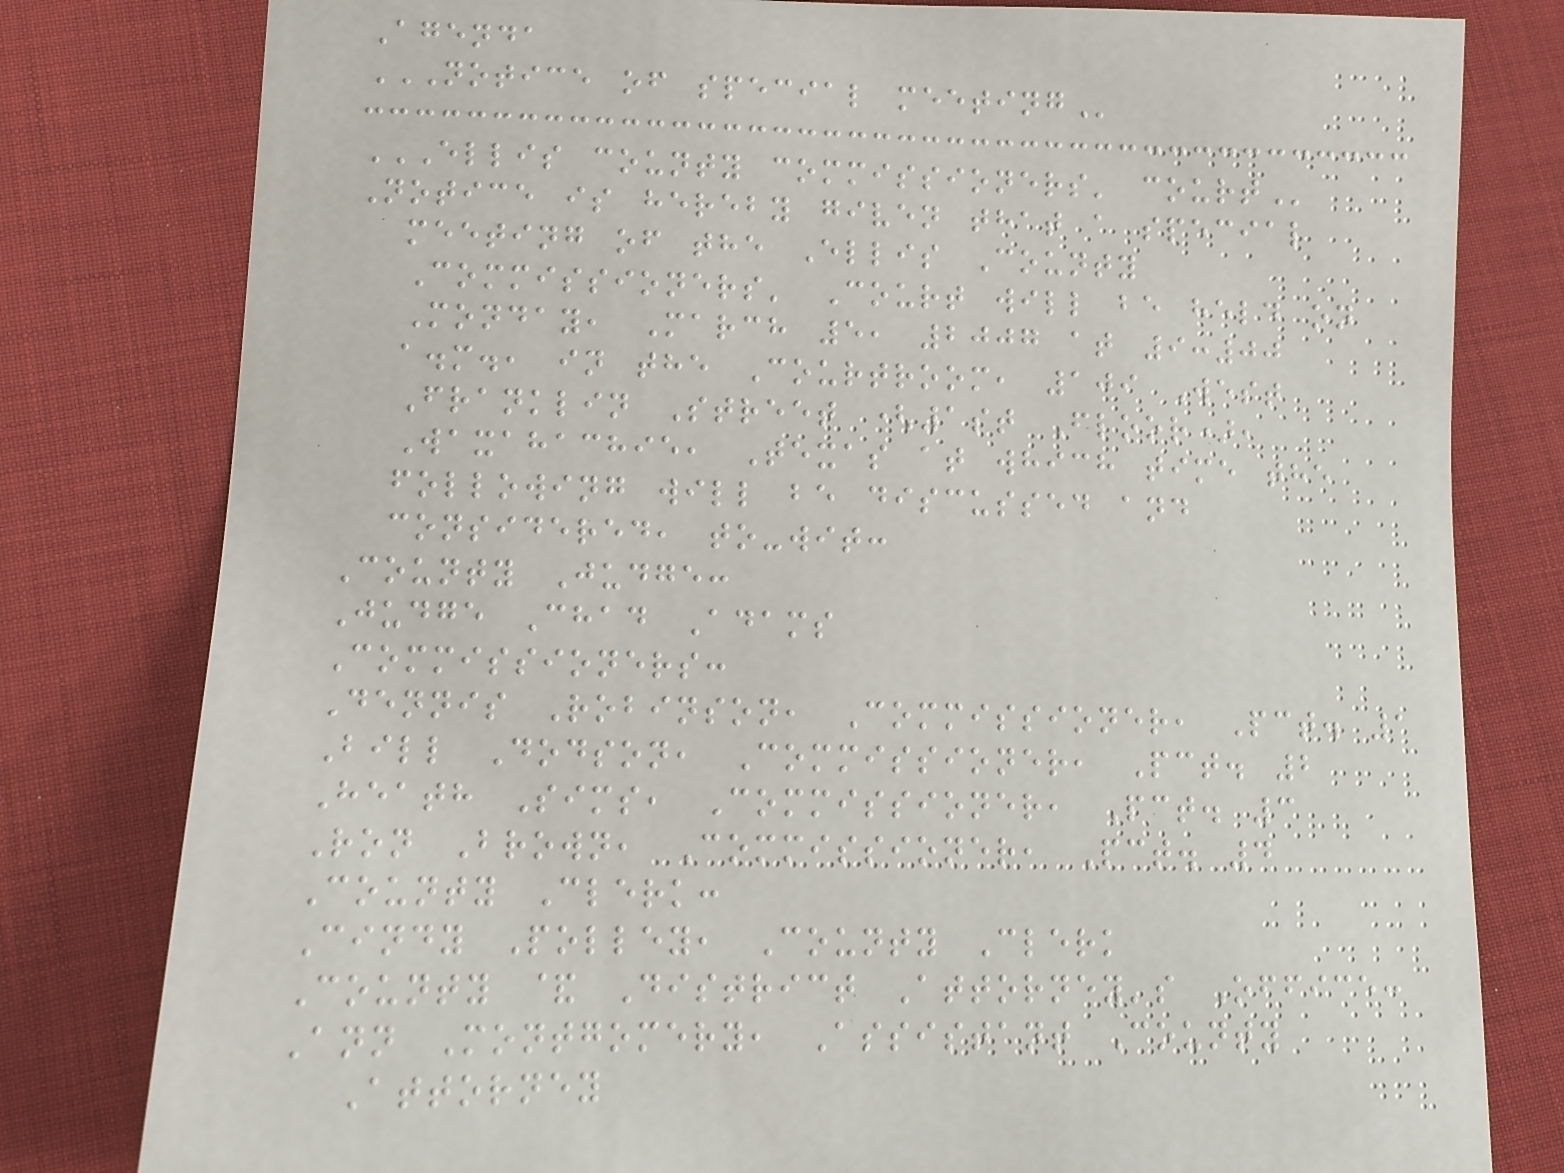Agenda
NOTICE OF SPECIAL MEETING
ELLIS COUNTY COMMISSIONERS' COURT
Notice is hereby given that a special
meeting of the Ellis County
Commissioners' Court will be held on
Monday, March 5, 2007 at 9:00
a.m., in the Courtroom, 109 West
Franklin Street (1st Floor),
Waxahachie, Texas at which time the
following will be discussed and
considered, to-wit:
County Judge:
Judge Chad Adams
Commissioners:
Dennis Robinson, Commissioner, Pct. 1
Bill Dodson, Commissioner, Pct. 2
Heath Sims, Commissioner, Pct. 3
Ron Brown, Commissioner, Pct. 4
County Clerk:
Cindy Polley, County Clerk
County & District Attorney's Office:
Ann Montgomery, Assistant County
Attorney
